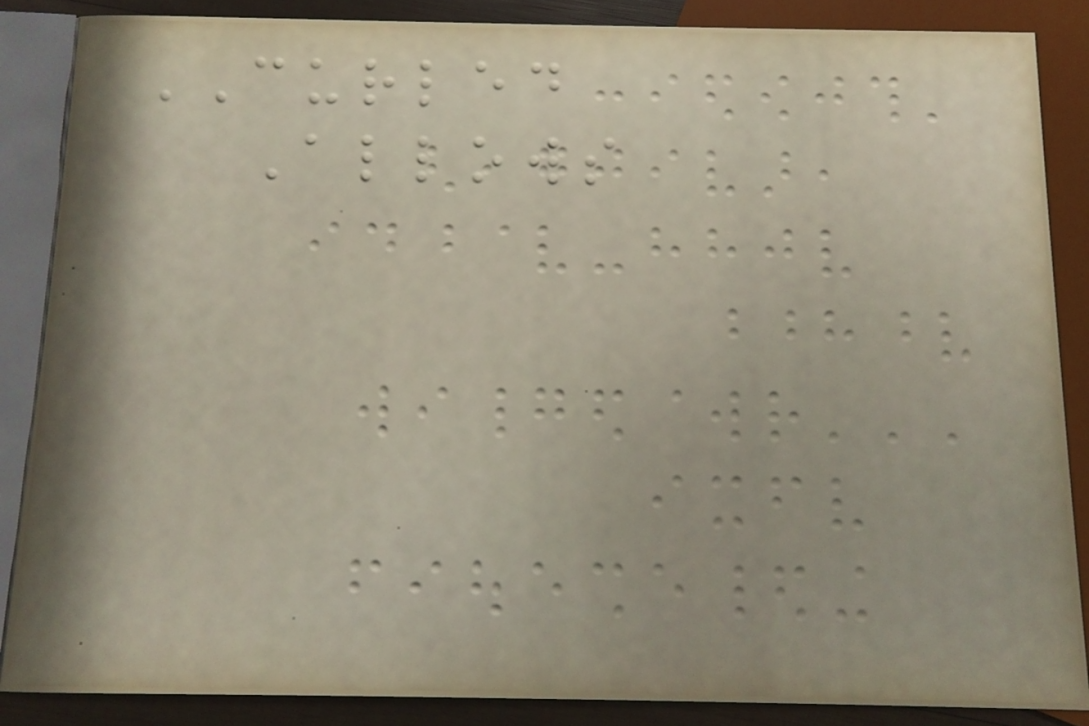CURLED
Allows
